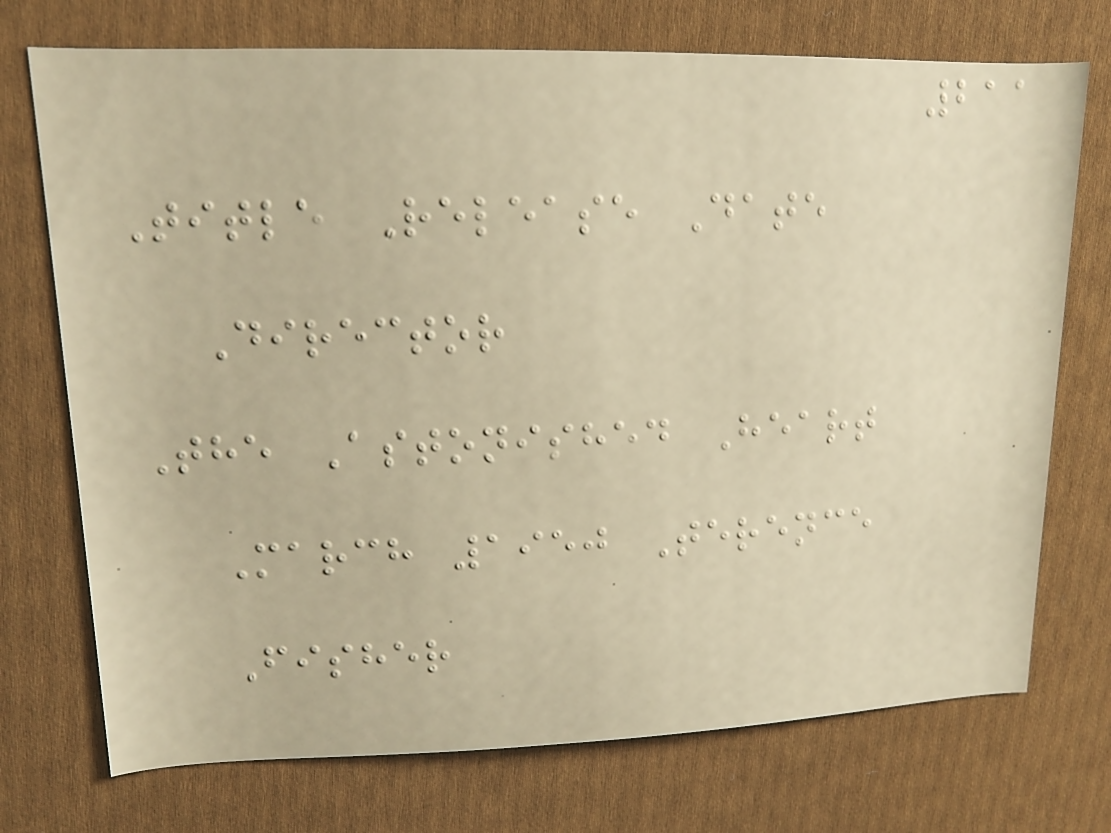211
Title Release Date
Director
The Astonished Heart
March 1950 Terence
Fisher
